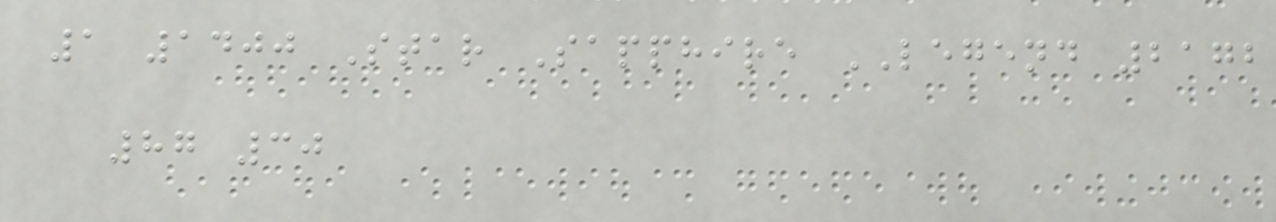1 1400 Star Sapphire LEGEND 2172
87 30
